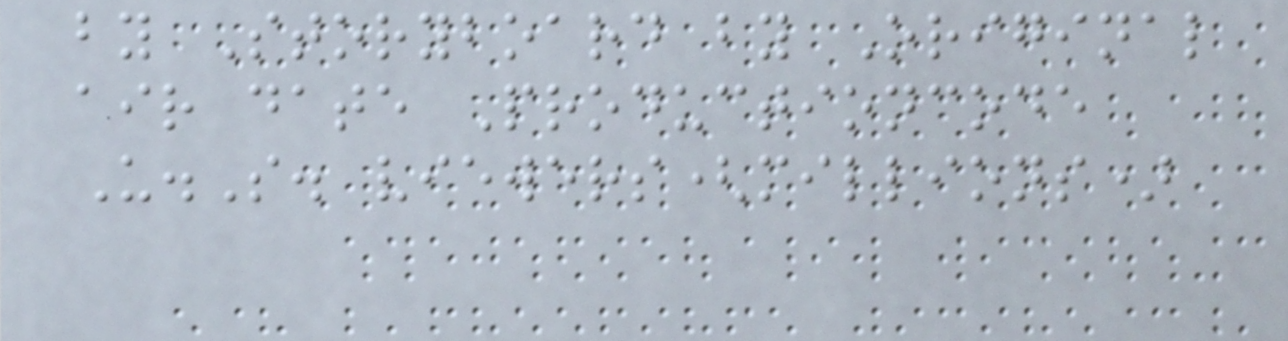by Storyboard by Original
air date Productioncode
U.S. viewers(millions)
